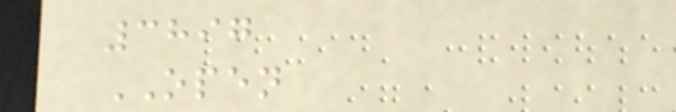3897
OPEN
